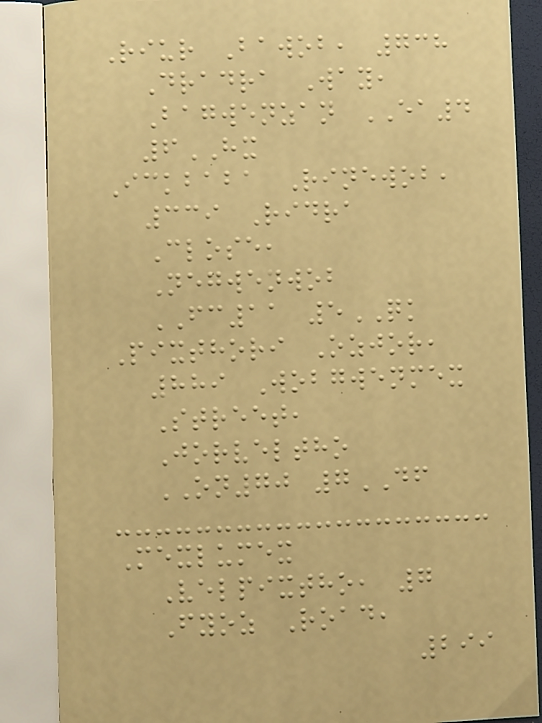Riur Bawob, 738
Dradra Way,
Bagwenzan EA4
6HX
Ickbaba Rinewob,
339 Ridra
Close,
Negwenwob
FC11 5QK
Pixthori Ozjor,
889 Wobgwenmex
Street,
Jorveltho
ON70 7DF
Mexlumex
Velpixtho, 7
Fyoz Road,
299
